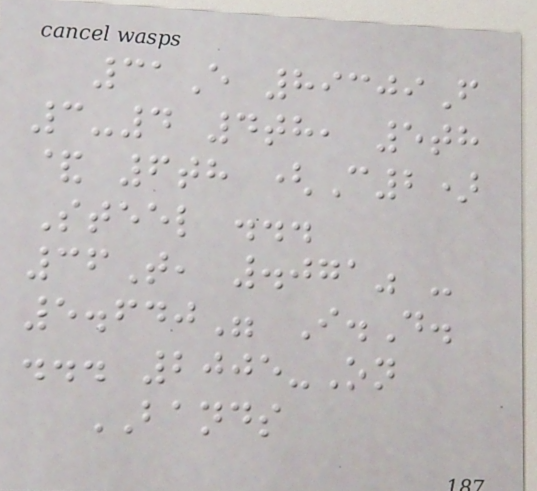31E 89309F
3-4 4th, 5th
& 6th (C2)
Steel ...
36T, .071" -
5.640" I.D.
... 2005-On
BANDS
